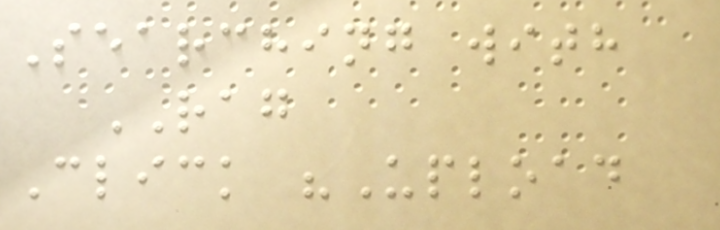Searching with
RAG
Click "Upload
